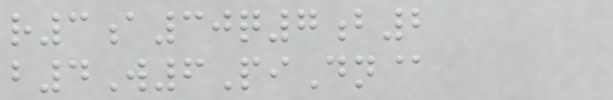r3a30q7b2
b4W6PiDn@
